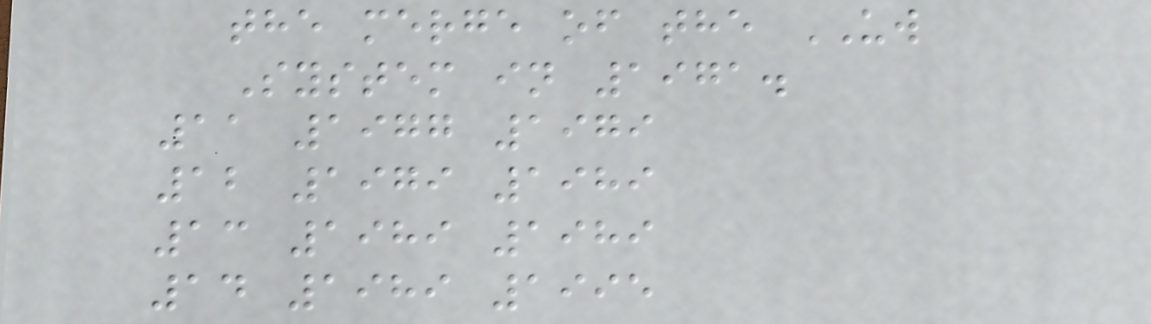the merge of the UW
System in 1971.
11 1977 1979
12 1979 1989
13 1989 1989
14 1989 1995
